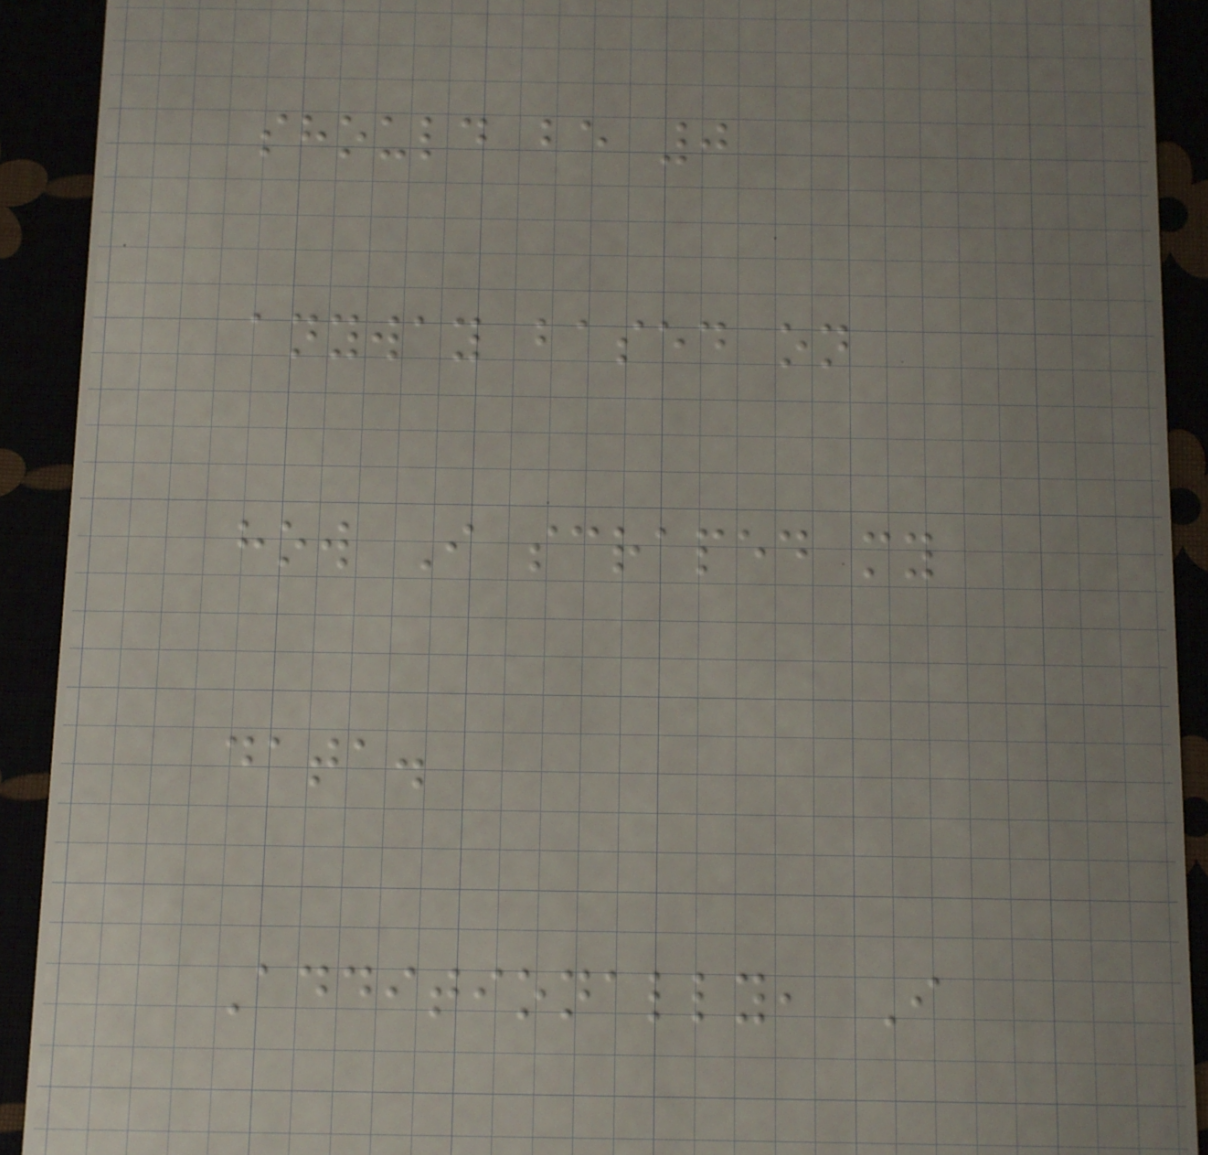should be 0
anyway based on
how I scraped my
data.
Additionally, I
